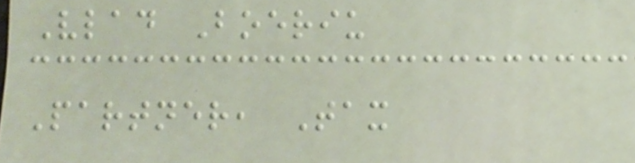Vlad Boeriu
Partner, Tax
